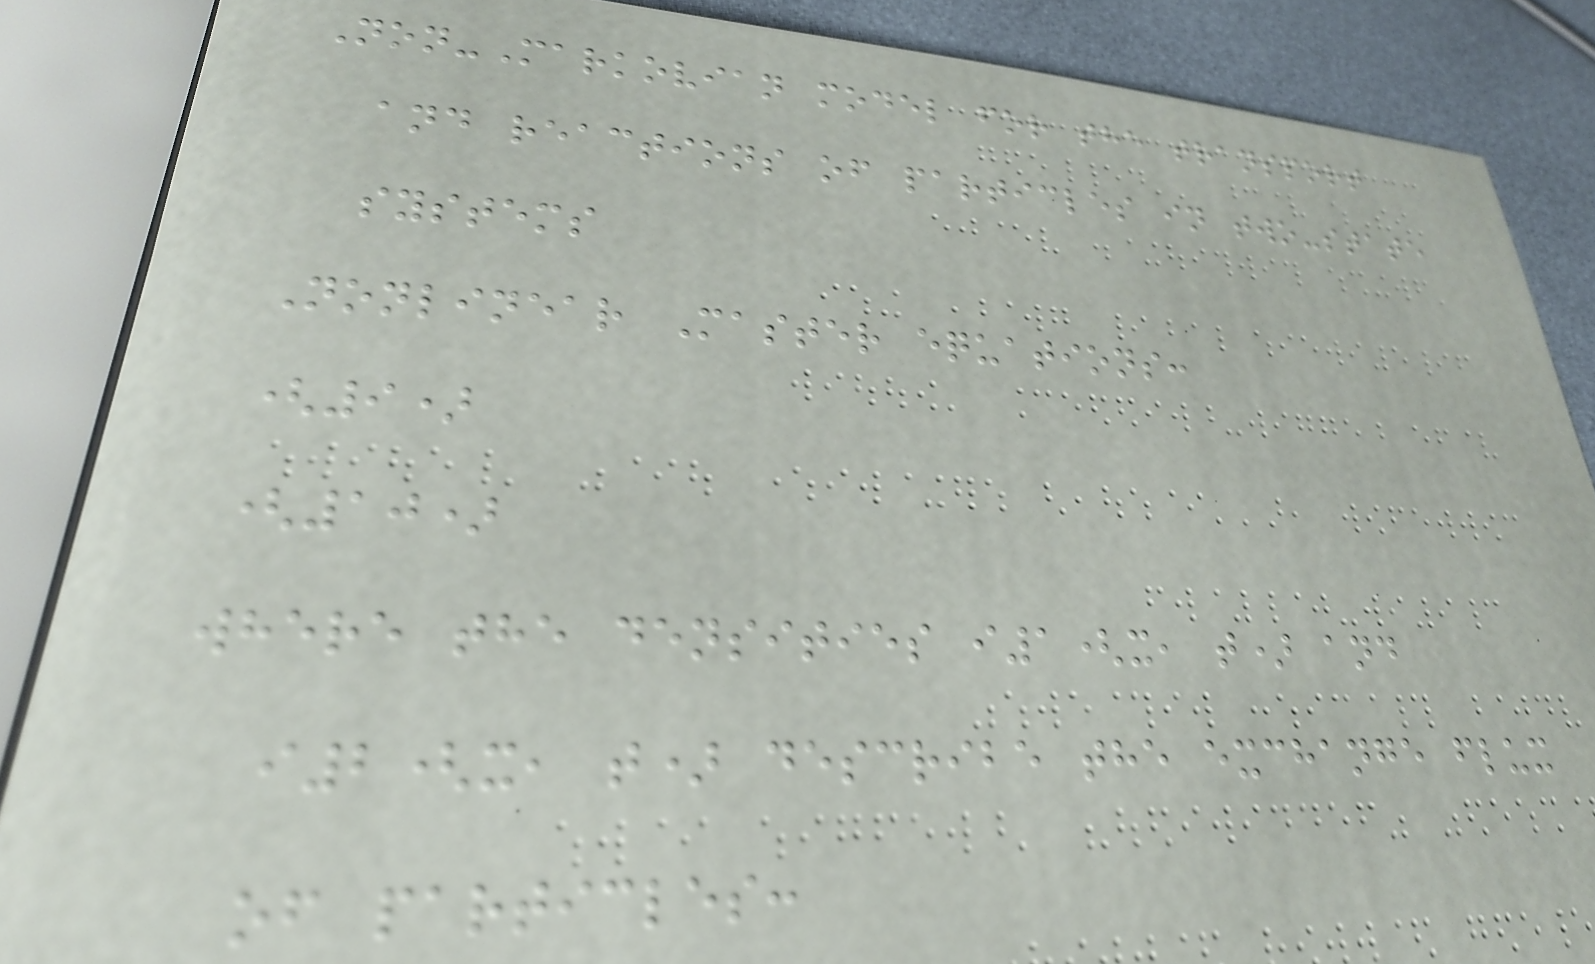Non-Markovian model for the transport
and reactions of particles in two-state
systems
Nonlinear Master equations:
(9)
(10)
where the densities i1(x, t) and
i2(x, t) describe the exchange flux
of particles:
